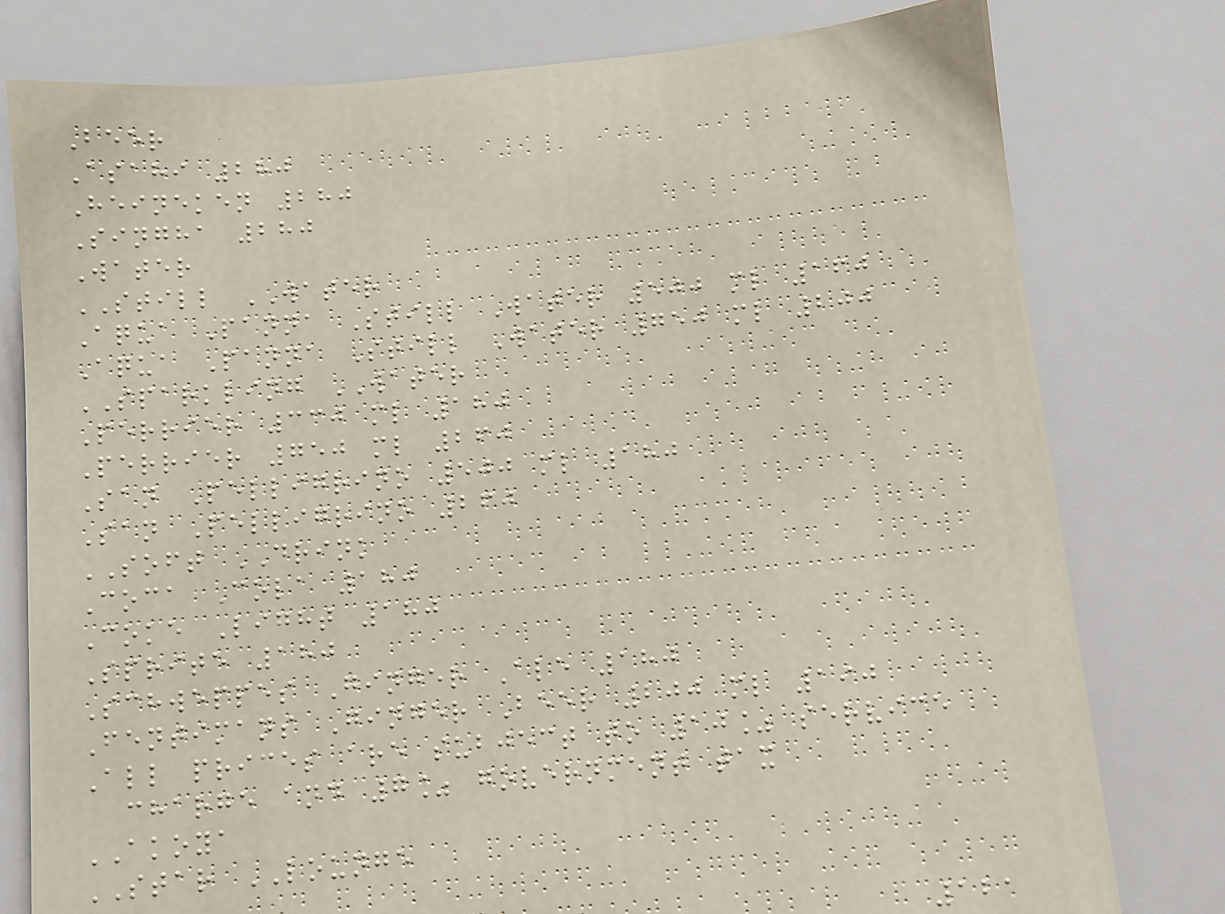Beer
Asahi 280
Heineken 280
Singha 280
Water
STILL WATER
Aqua Panna Still Water 500 ml 160
Aqua Panna Still Water 750 ml 200
SPARKLING WATER
Perrier 330 ml 180
Perrier 750 ml 260
San Pelligrino 500 ml 180
San Pelligrino 260
SOFT DRINK
Coca Cola 180
Coke Light 180
Sprite 180
Schweppes Ginger Ale 180
Fentimans Ginger Beer 200 ml 190
All prices are subject to 10% service
charge and 7% government tax
AKOYA
STAR LOUNGE
121
